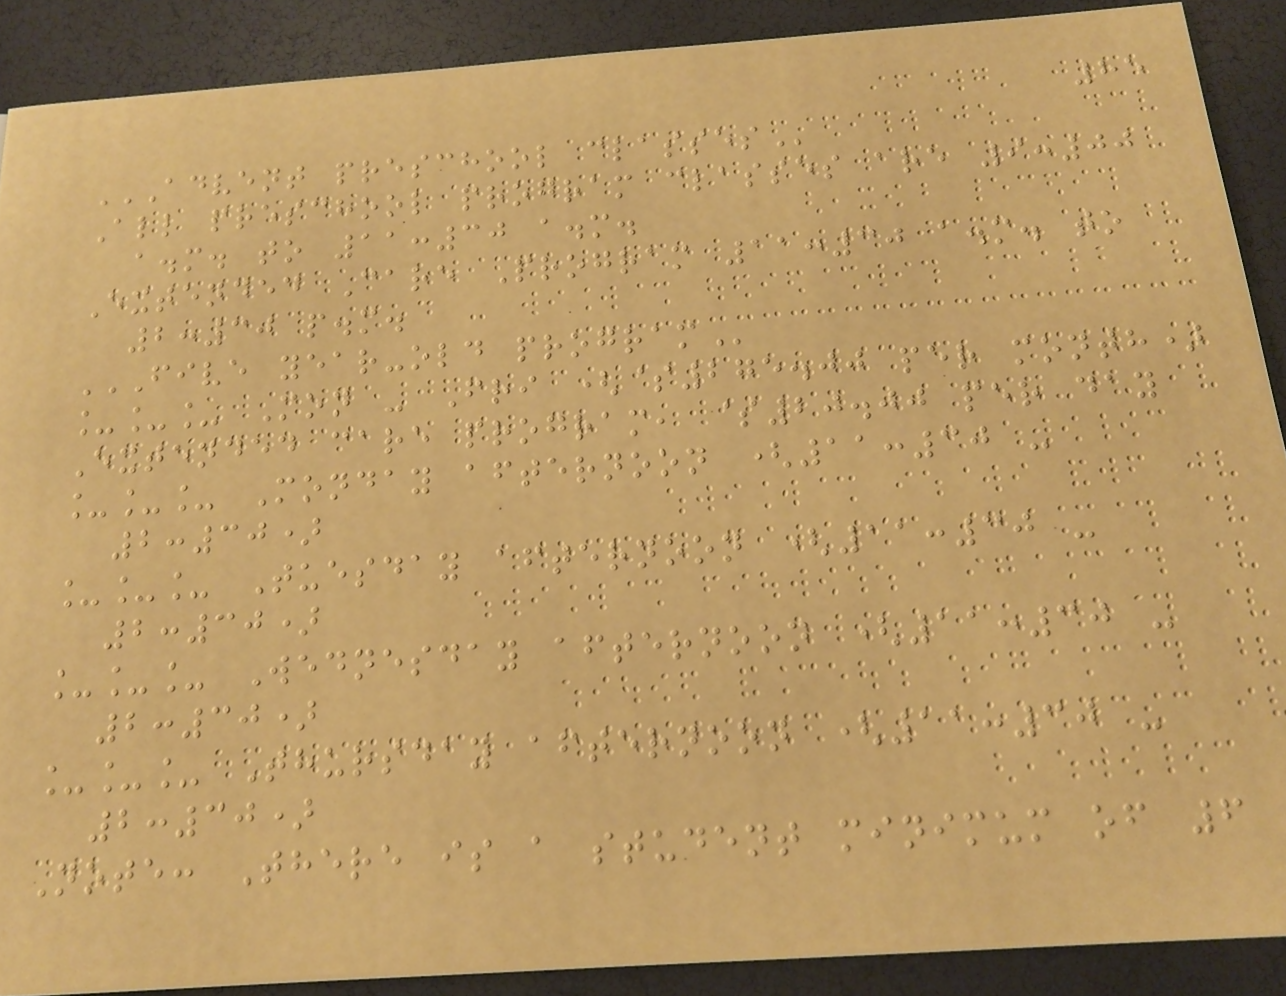85
ADVENT PRESCHOOL CLASSES
All preschool program classes are 9:00
a.m. to 11:30 a.m.
Extended Care Program 11:30 a.m. to
2:30 p.m.
FIVE YEAR-OLD PROGRAM
___ Mon - Fri ($275.00 per month)
Extended care program, $20.00 per day
___ Monday afternoon (11:30 -
2:30)
___ Tuesday afternoon (11:30 -
2:30)
___ Wednesday afternoon (11:30 -
2:30)
___ Thursday afternoon (11:30 -
2:30)
Note: There is a student minimum of 6
